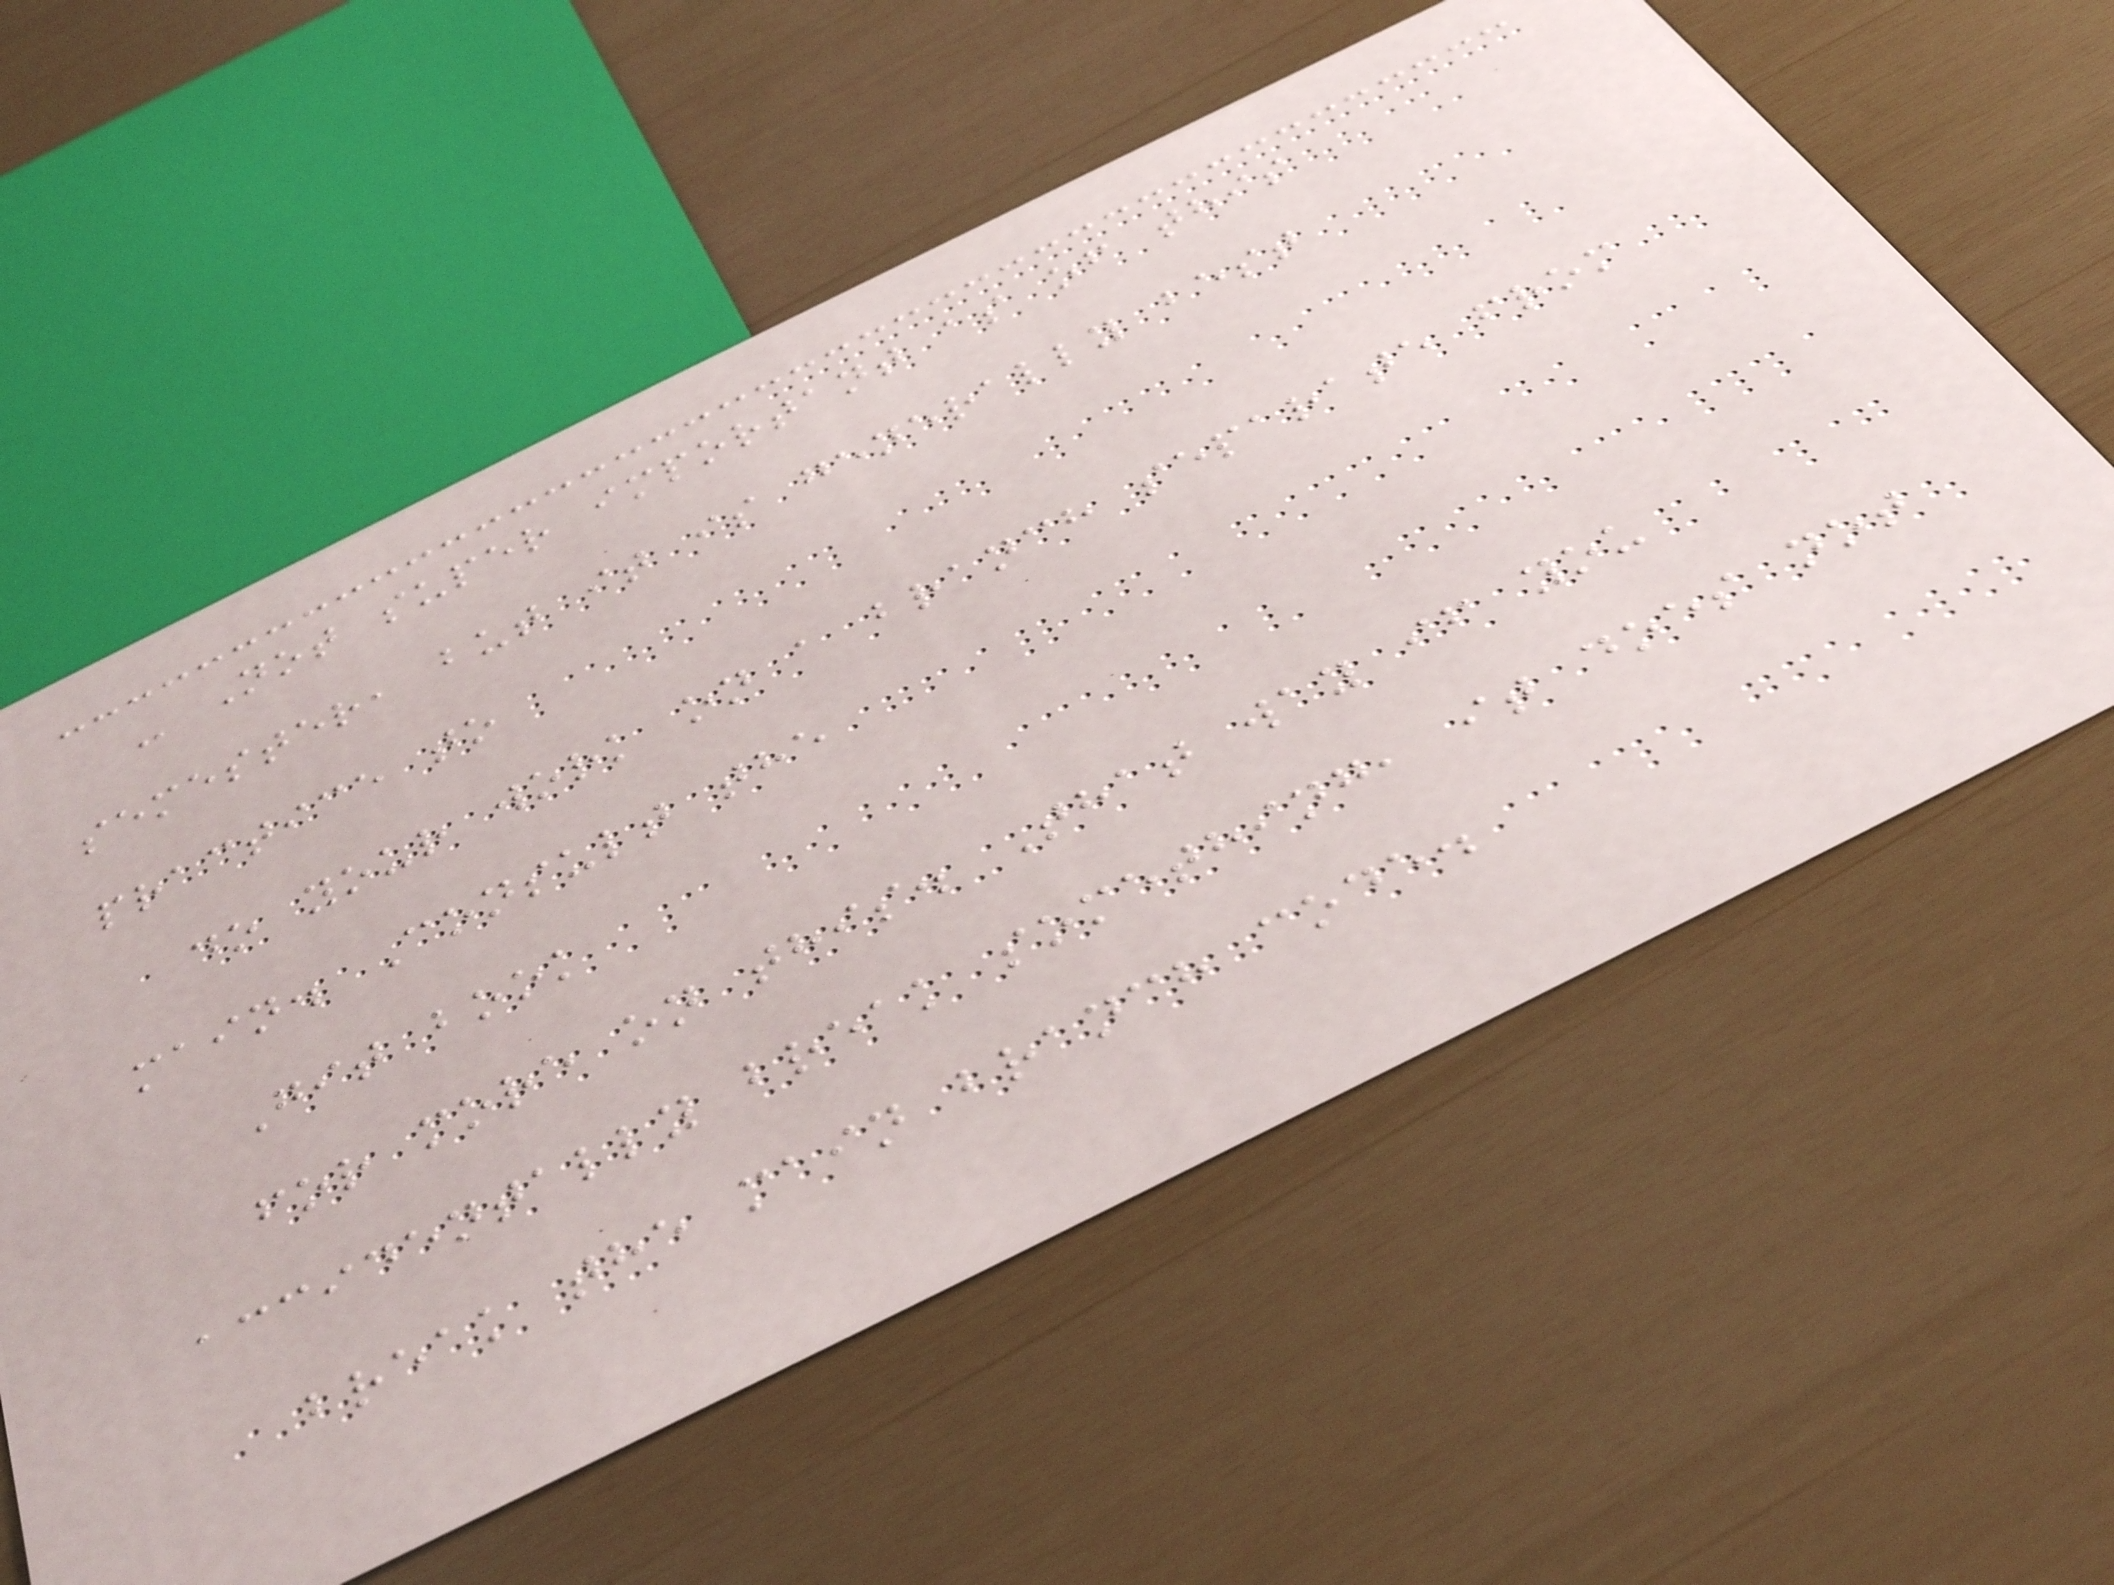- Not super important as of this
semester, but it is generally best
practice to
do your work on a branch separate from
main. Consult the
Git book
for more on this. That way if you
accidentally break something, it does not
break the main branch code.
